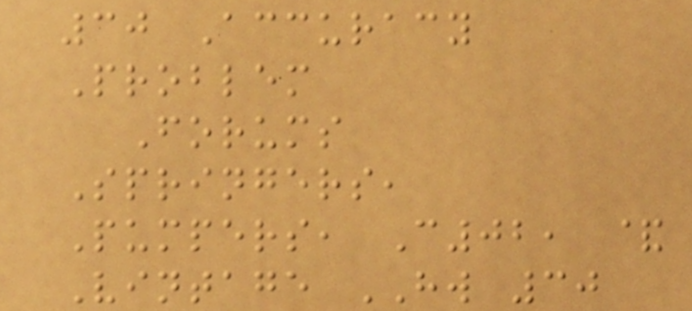30 Accuracy
Problem
Forums
Springers,
Pumpers, C02, &
Vintage HW 30
